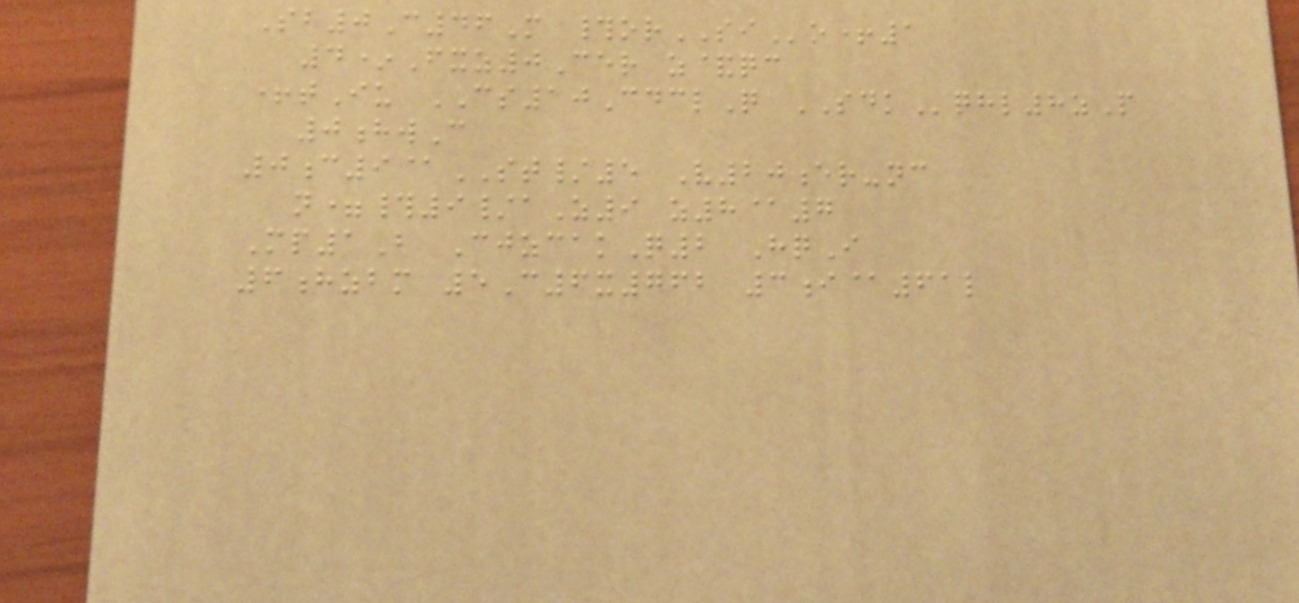Sb0C46M #orSIo+1
4*Fxz0Cer z&qc
+tIu CS10CdclQ SDKqhl8zP
0hwC
0c9@ST/5 V20er-nc
n=#9/aZ9 z8@7
Mp1B CjzcakQ2 HqI
6hzbm 5C6x762 3i@61l
